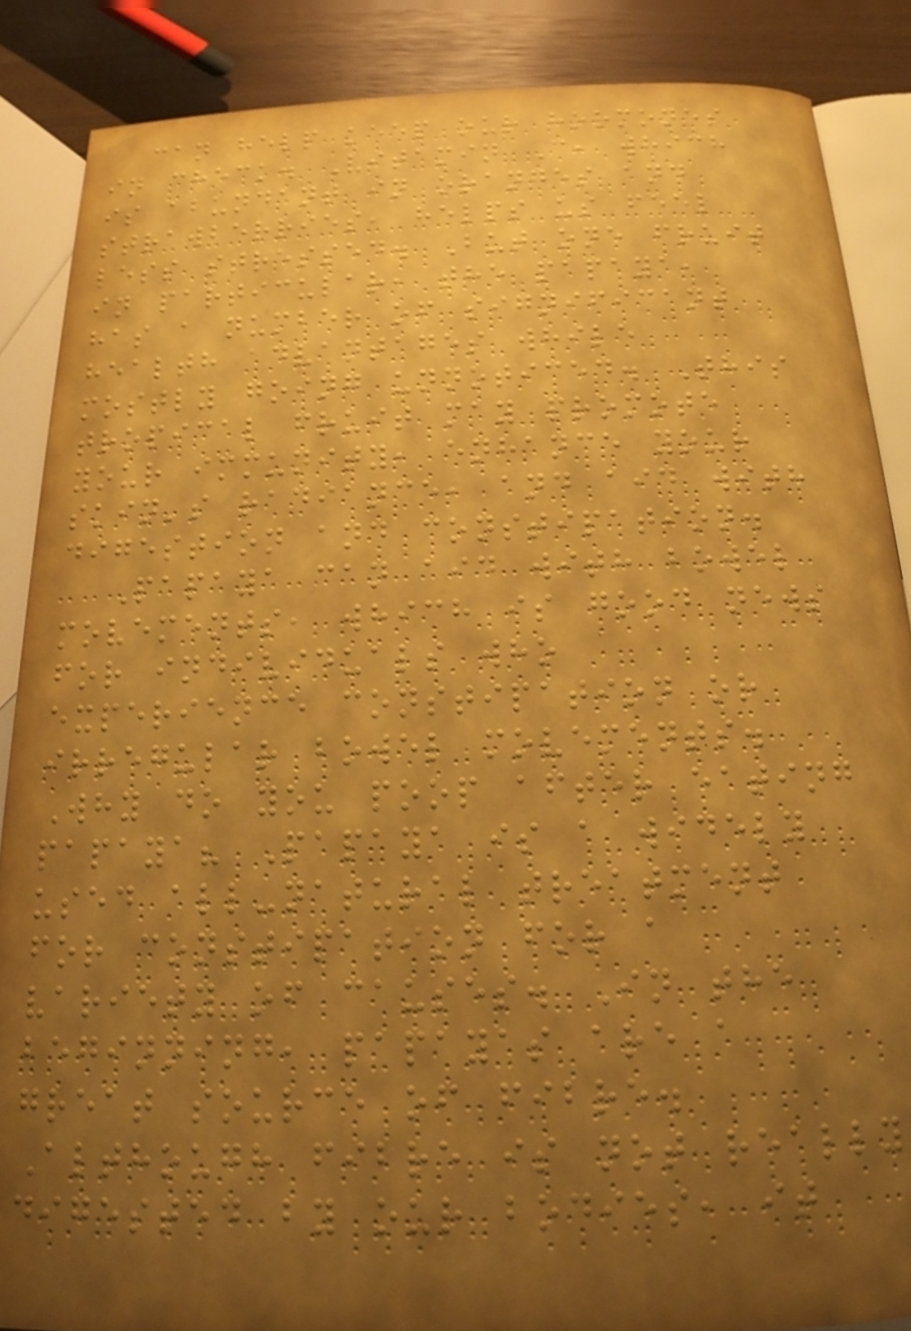can help keep our hormones
in check. Vitamin C, which
is abundant in oranges and
strawberries, helps us feel
less stressed. But one fruit
in particular, the papaya,
has a number of significant
health advantages while
mostly going unnoticed. This
tropical fruit may promote
your immunity, enhance your
skin's radiance, and aid with
digestion and constipation.
Papaya can aid with bowel
movements, which is good news
for individuals who
experience constipation or
irregular bowel movements.
Why do you poop after eating
papaya? Papaya is a widely
used all-natural treatment
for constipation for a
variety of causes. In the
beginning, papayas are a
great source of fibre.
Although fibre is not really
digested by our bodies, it
